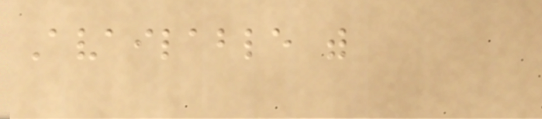Available with
